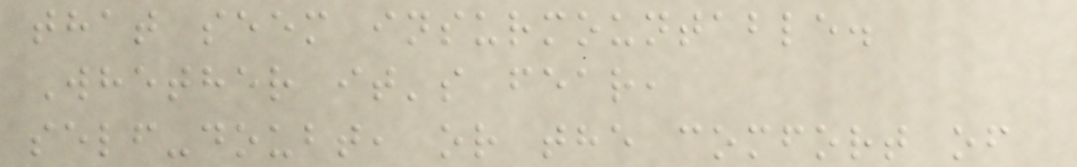that seem insurmountable.
Whether it's fear,
self-doubt, or the comfort of
